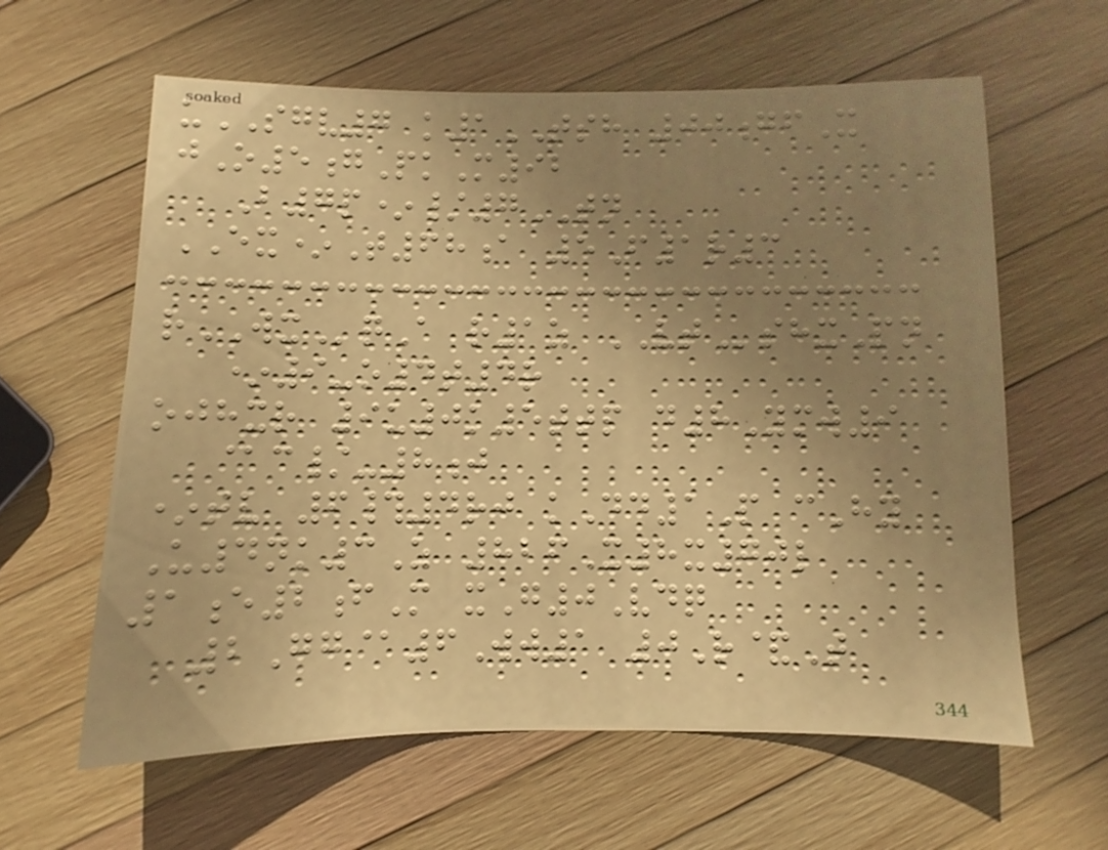uSGV7 k1TSH 00gfX
jO5gPkM92
B7p*/7TN
EX*T68a 5F1r3
rWXqA r1z VTshxPn
*9-o4t4r
ojhxr 9u0k5ttp d8Ymw9
@c/-8j
*tv 6#4rj kDd1P cHy
U4nk3Z 826X8x70l
1e2fM xG0Vdq
2Gg@6Ww1 0R&T
